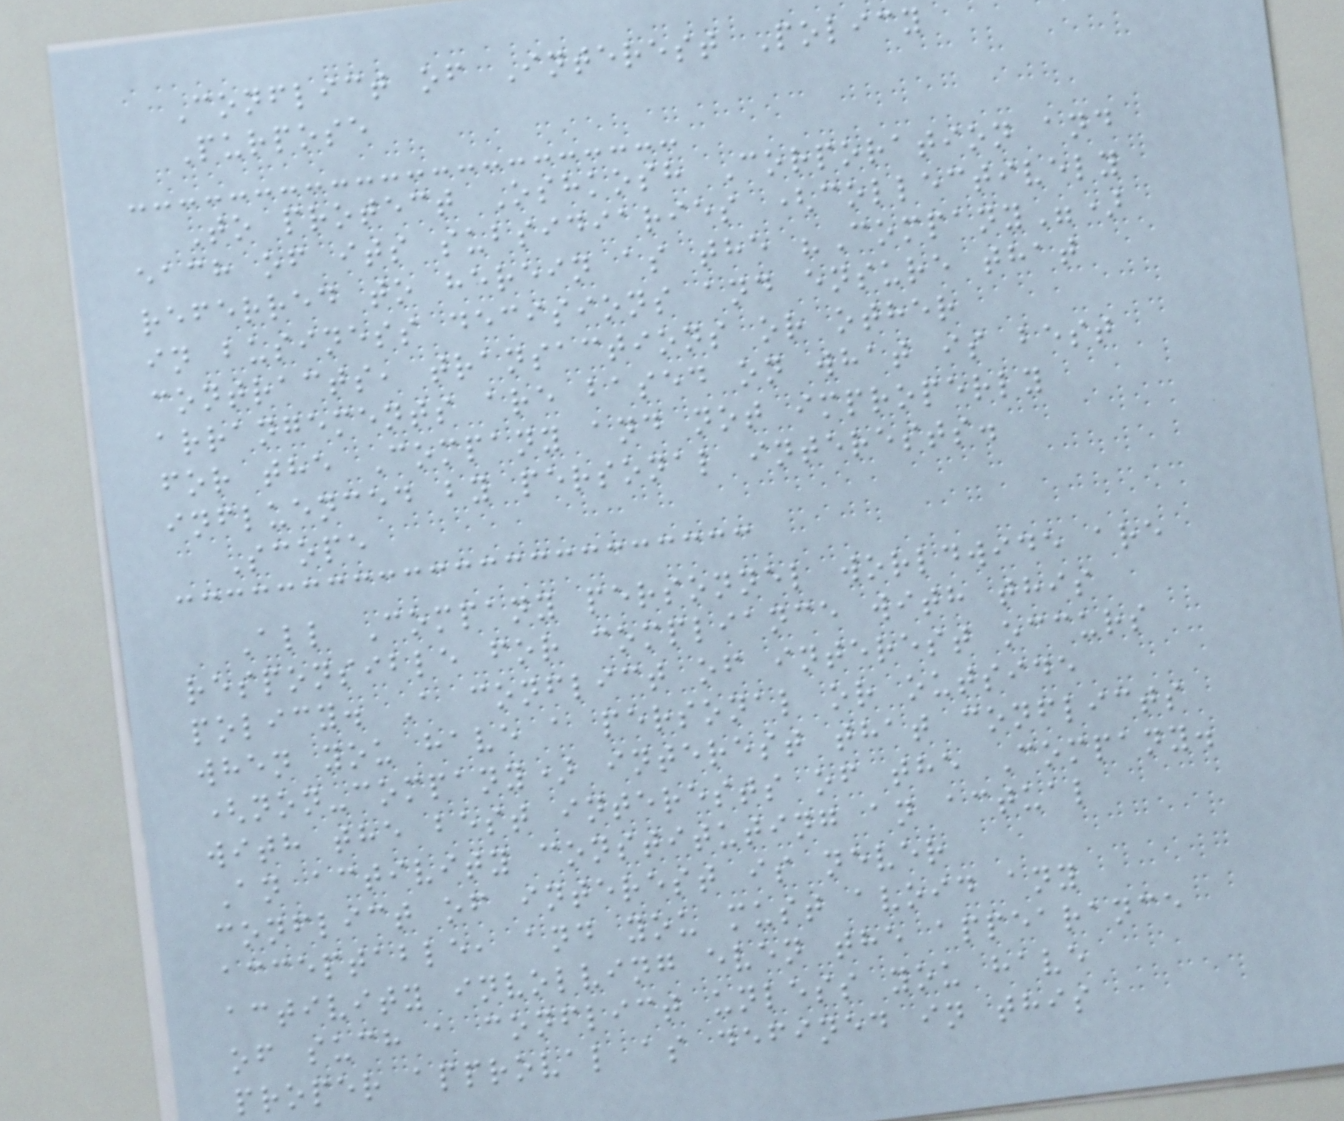Conflict of Interest Policy
Purpose
To protect Oshkosh Corporation and
each of its subsidiaries (collectively
referred to herein as the "Company")
in business decisions and ensure that
contracts, transactions or other
arrangements are based on what is best
for the Company and not improperly
influenced by personal interests.
Scope
All Company personnel worldwide are
responsible for compliance with this
policy. A conflict of interest occurs
when you have a personal or outside
(non-company) interest that conflicts
with the best interests of the Company.
An activity constituting an actual
conflict of interest is never
acceptable, and you must avoid any
activity involving even the appearance
of such a conflict unless you have
proper approval as defined in this
